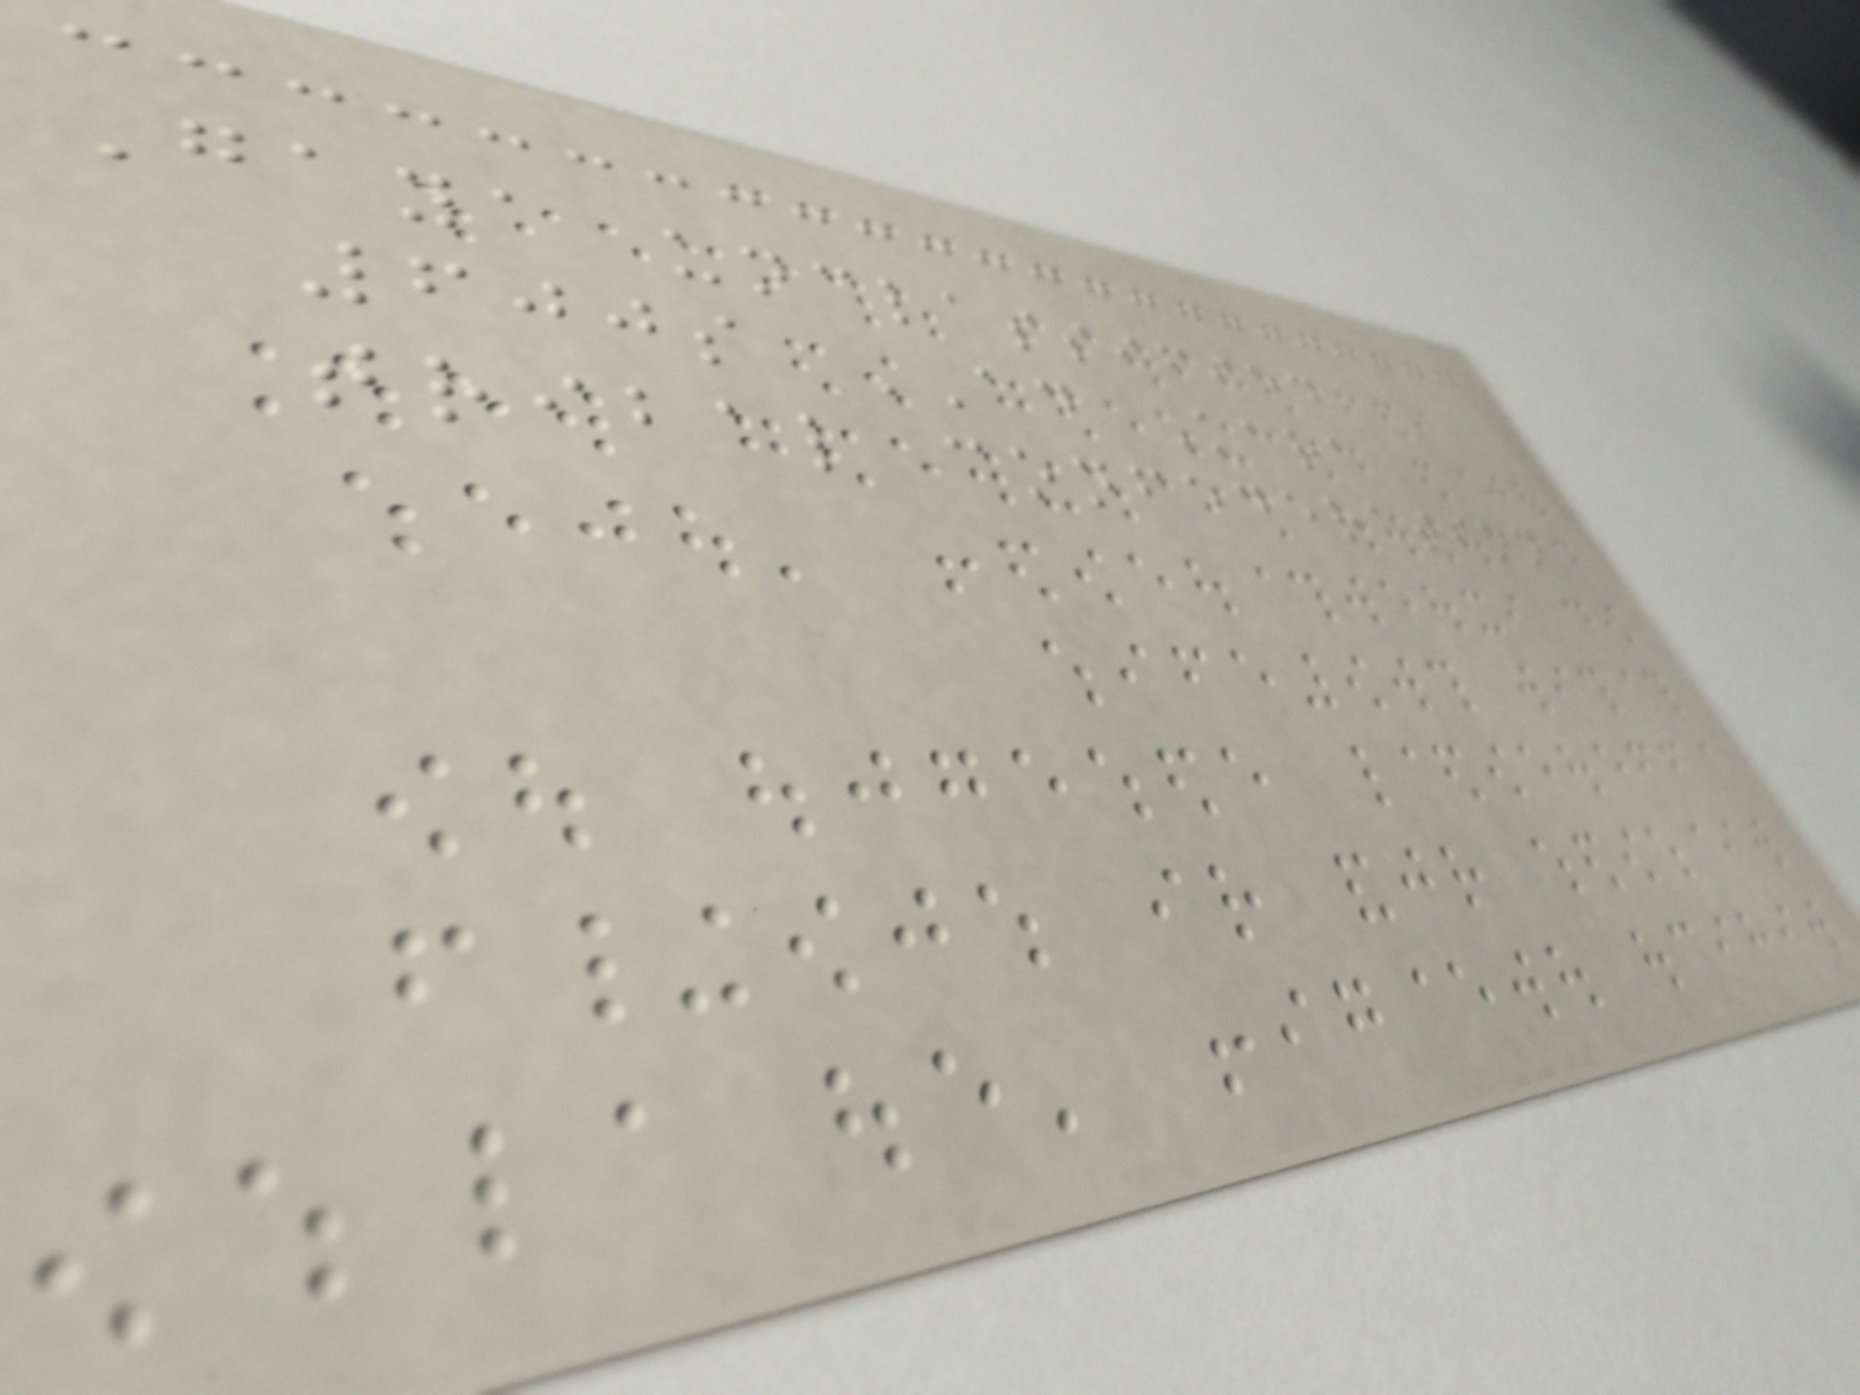Gaya unclassified
600s AD Kara
tribal confederation
